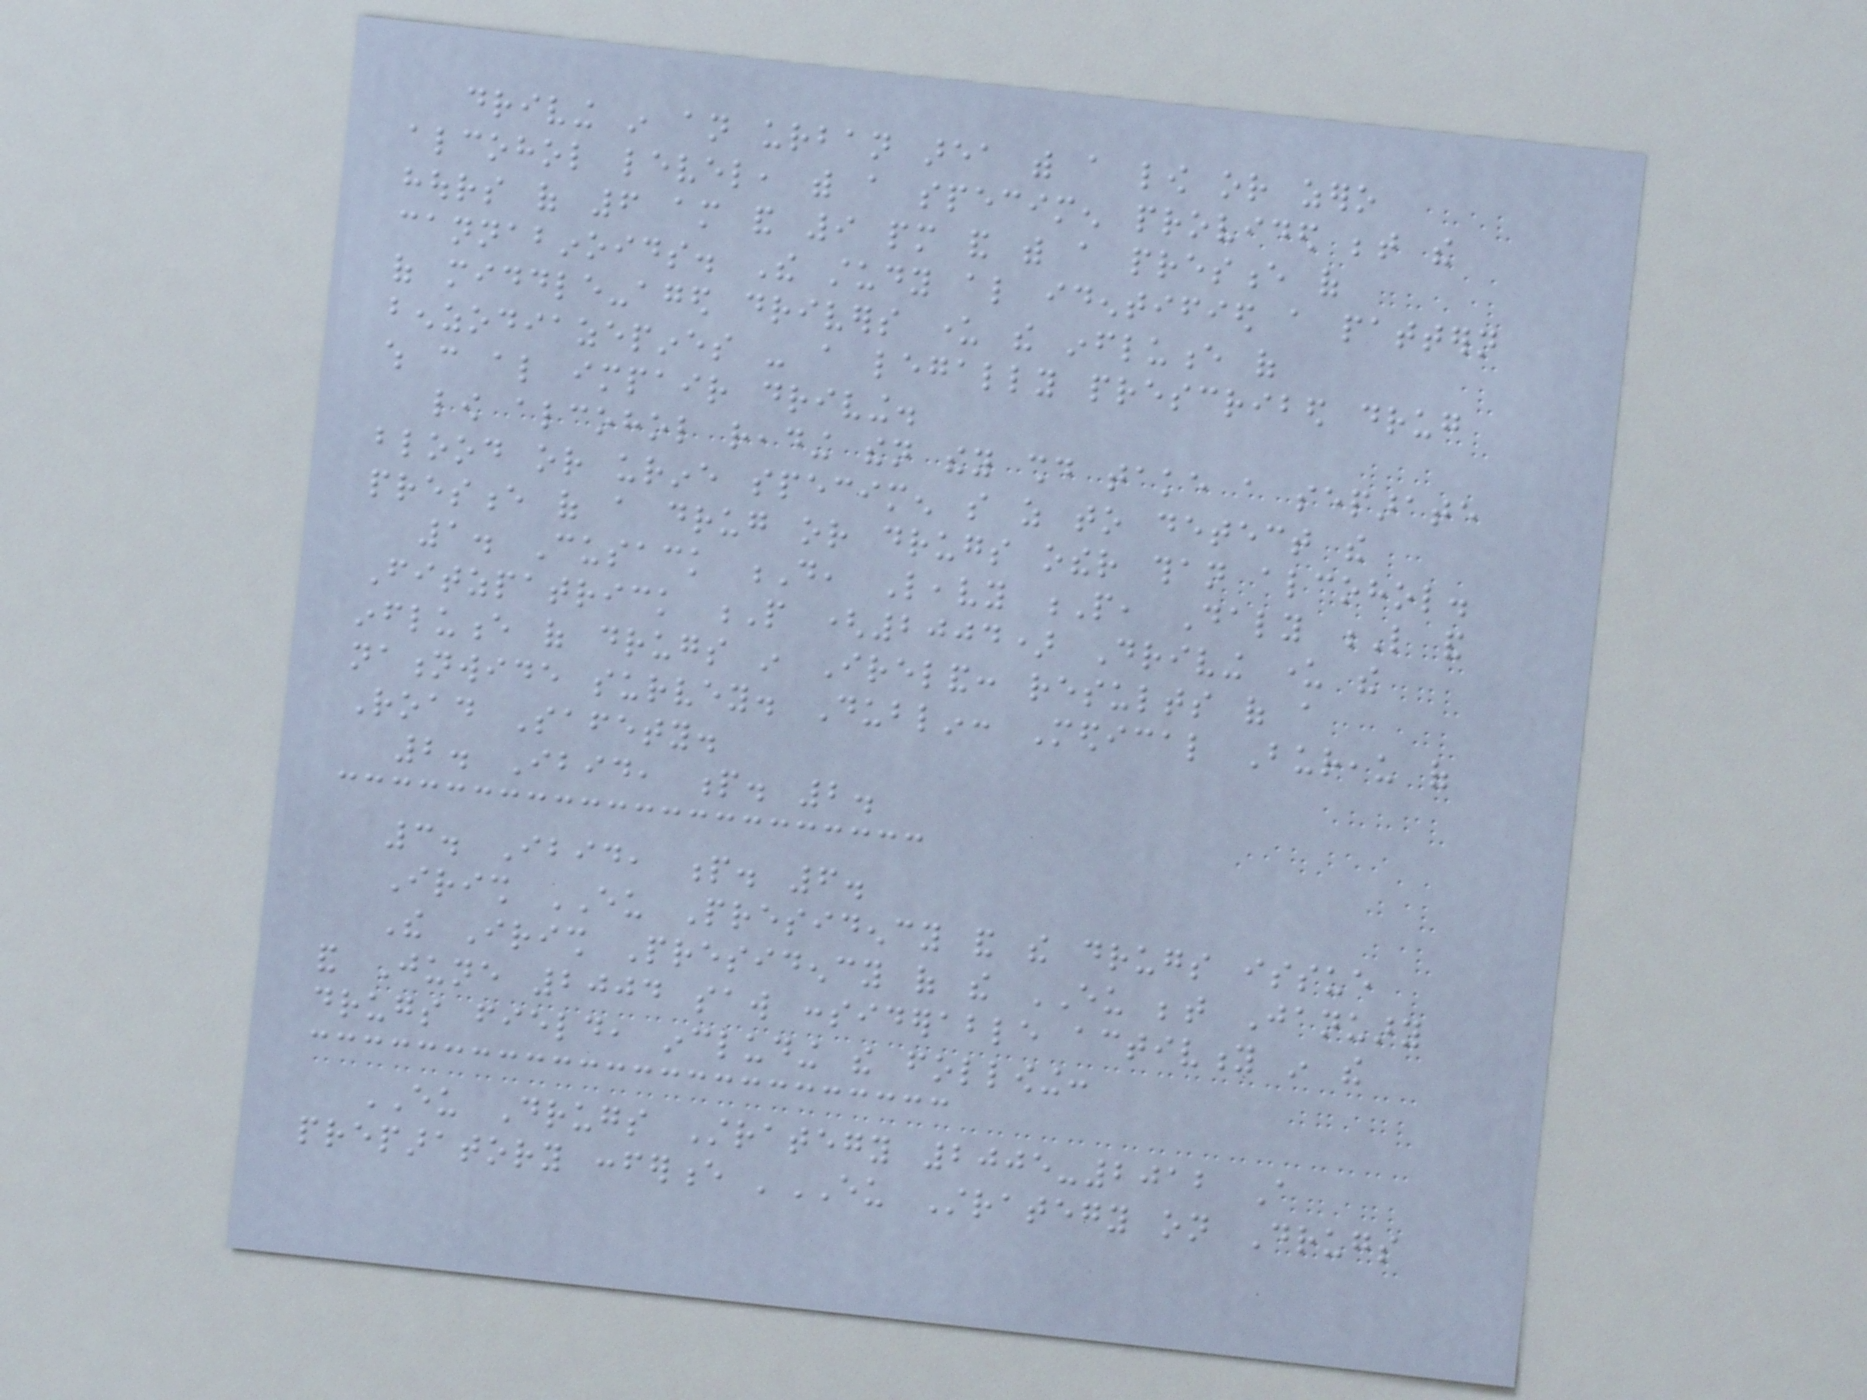driving in an urban area with a low or zero
alcohol level, with a specimen provided between the
hours of 6 am and 9 pm and with a presence of
cannabinoids. The study also identified a pattern
of middle-aged drivers under the influence of
benzodiazepines - a legally prescribed drug
which can also impair driving.
low alcohol reading then they should take a separate
blood or urine specimen so as to detect the
presence of a drug or drugs other than alcohol.
1. Cusack D, Leavy P, Daly L and
Fitzpatrick P (2004) Driving under the
influence of drugs in Ireland: results of a
nationwide survey. Dublin: Medical Bureau of
Road Safety.
2. Ibid, p. 2.
3. Ibid, p. 6.
Irish EU Presidency and the drugs issue
The Irish Presidency of the EU between January
and June 2004 saw considerable activity in the
drugs field, including the following:
EU Drugs Strategy 2005-2012 A
preparatory conference 'EU Strategy on Drugs
